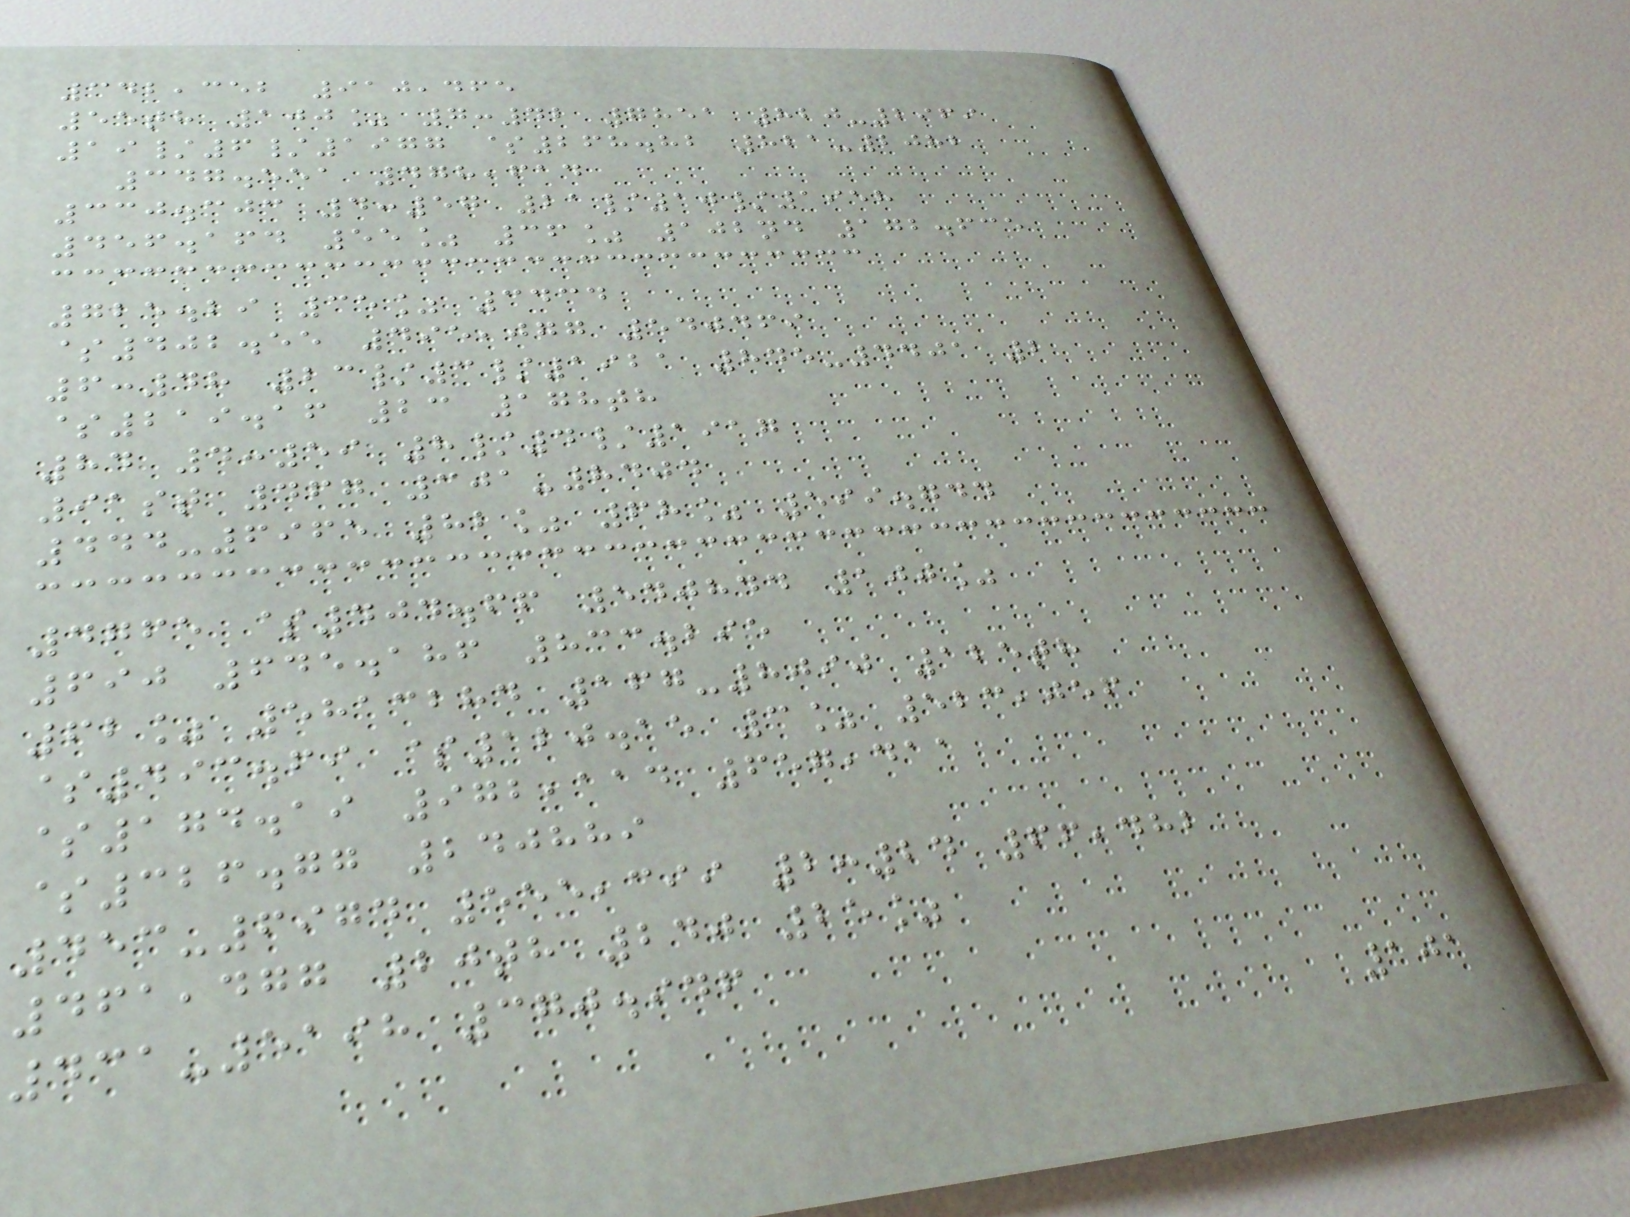342,352 910,465
55th 100% 7:42 7851 820-2969
19/6/1977 $268.82 821-2082
347.551 478,614
330.303 4:57 21/10/1958
456.164 55% 36% 102nd 172.635
725.29 35% 3434
$402.55 495,077 540469
6:48 23/3/1921 845-4401 2
$219.16 23 178th
84 4:59 8/4/1917
91st 467 301-8404
444-6965 82% 68% 599.744
4765 $404.66 540844 100%
690 645.186 833.295
62% 5813284 167-8090 125th
$493.69 $120.15 3% 523,056
$174.19 972,114 657,411
$326.77 240889
453-6974 555,399 2:24 66,482
461,477 20th 240 25%
431-5198 370.946
101
